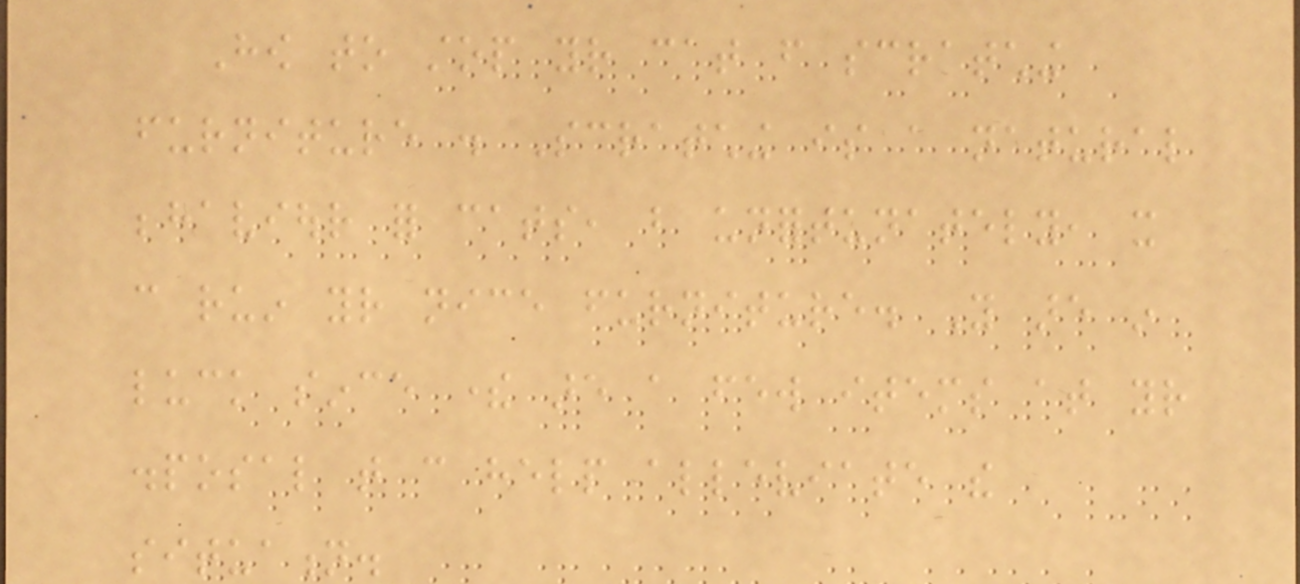How to stop your cat from scratching
furniture . Scratching is a natural
behaviour for cats, but unfortunately, it
can ruin your nice furniture. You are in
luck since there are a few items at your
disposal that can help alleviate the
situation.
